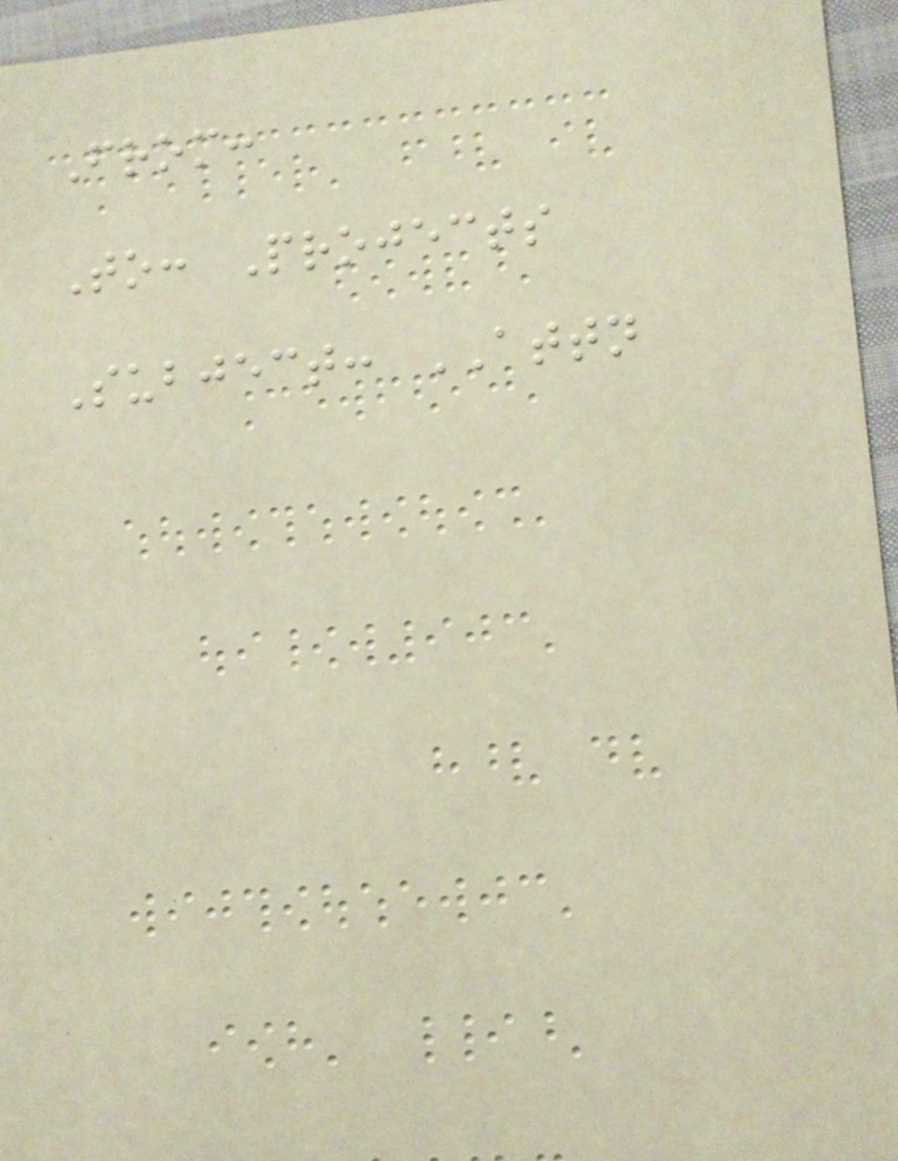From:
To: Projects
Subject: ATTN
